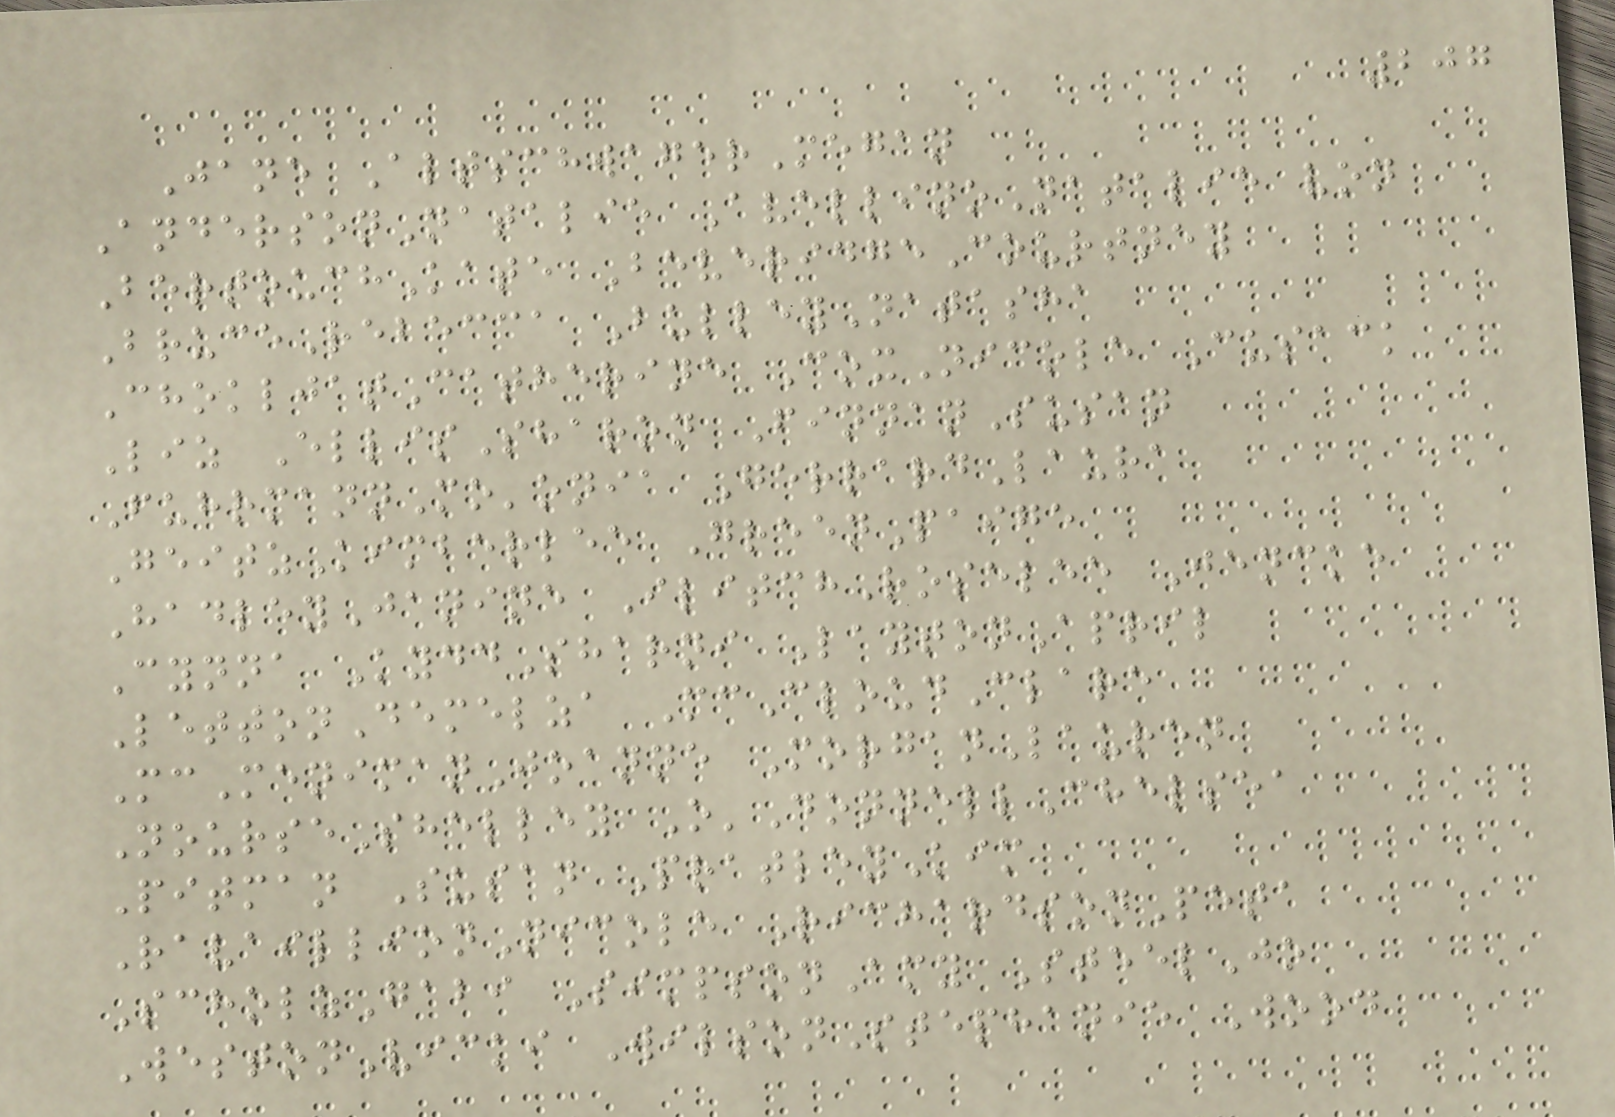207
Jane AltschwagerMegan
AndersonNatalie AvellinoNatalie von
BertouchKate BeveridgeCourtney
BruceRebecca BulleyNatasha
ChokljatCatherine CoxNicole Cusack
Liz EllisSharon FinnanSusan
FuhrmannMo'onia GerrardLaura
GeitzKimberlee GreenPaige
HadleyJanine IlitchRoselee Jencke
Cynna KyddSharni LaytonApril
LettonDemelza McCloudClare
McMenimanJoanne MorganLauren
NourseShelley O'DonnellChelsea
Pitman Susan PratleyKim
RavaillionNicole RichardsonPeta
ScholzGabi SimpsonAmy SteelJo
WestonVicki WilsonStephanie Wood
